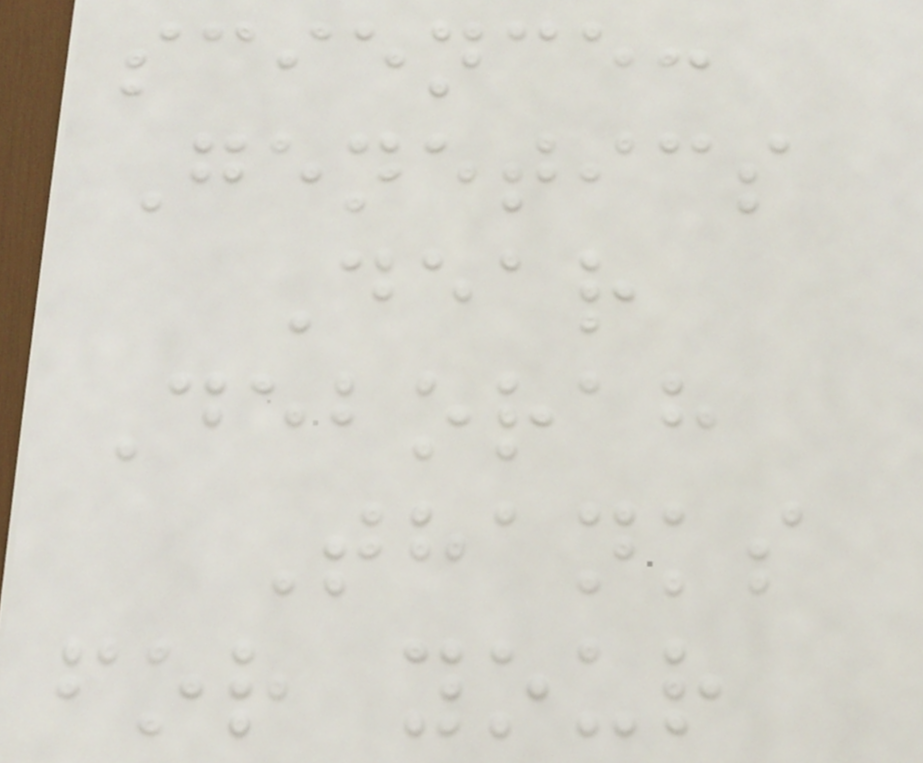science:
Genetics
Dear
Deborah
Thanks
for your
